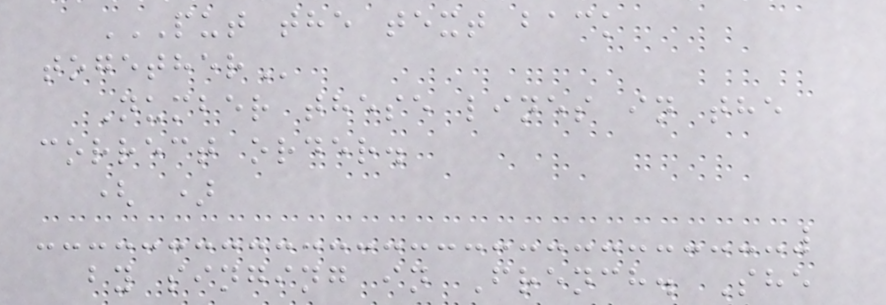PUT THE TEXT BACK
TOGETHER
Number these lines in the
correct order.
( )
by singing in French. She
